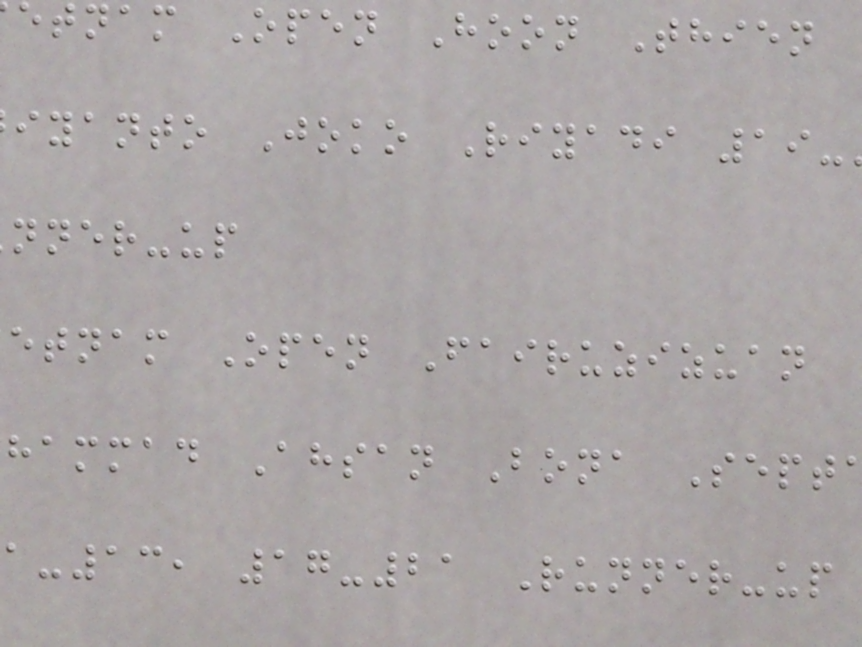etnam Open Hoon Thien
iyanto Joko Riyadi 19-
nner-up
etnam Open Fairuzizuan
hammad Ahsan Bona Sept
-13, 17-21 Runner-up
